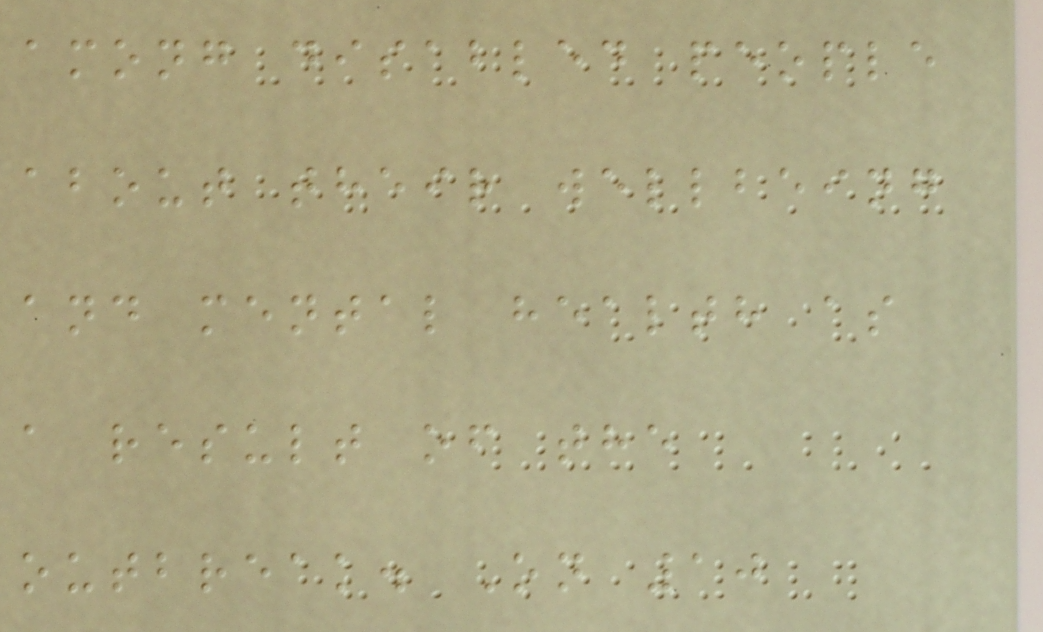among disabled people
about their wellbeing
and mental health as
a result of the
outbreak. On 10
